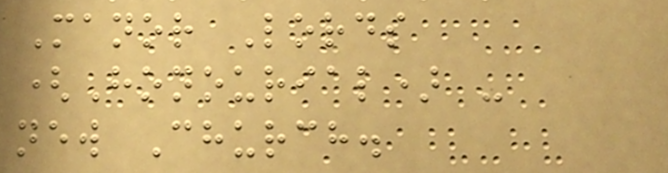Manor Lords
(Honourial) -
new Church.
